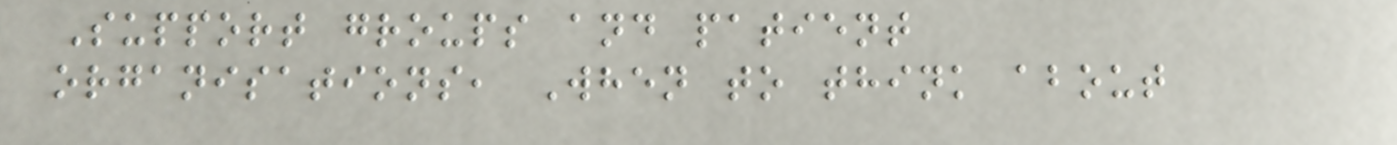Support groups and patient
organisations, When to think about
